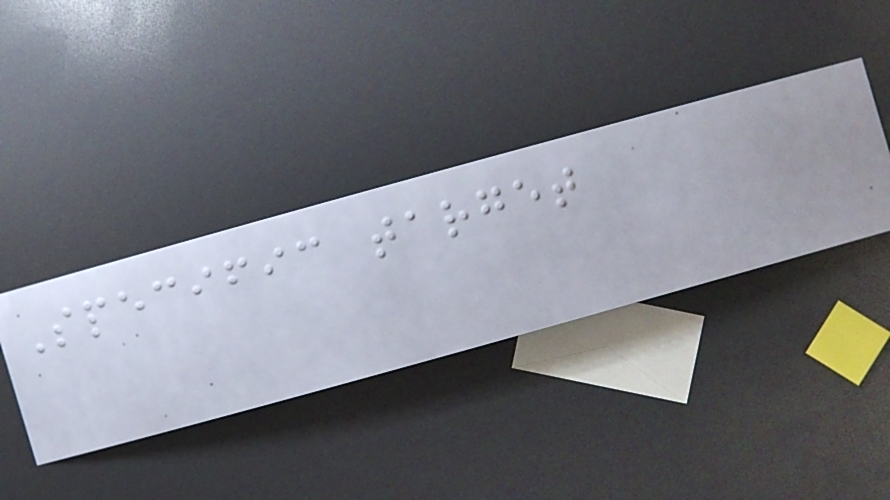Specific target
